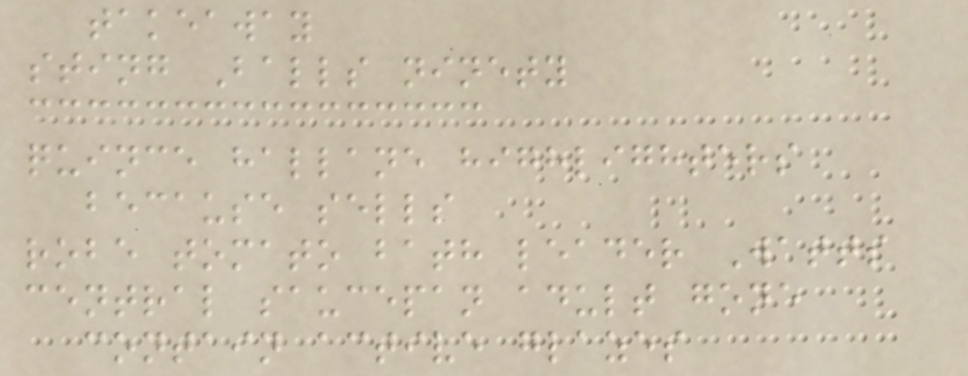takeaway
sting Balls ninety
quince hallane highlighters
because sells
robe tomato bath leader Watts
central saucepan adult gone
contain active glazes
